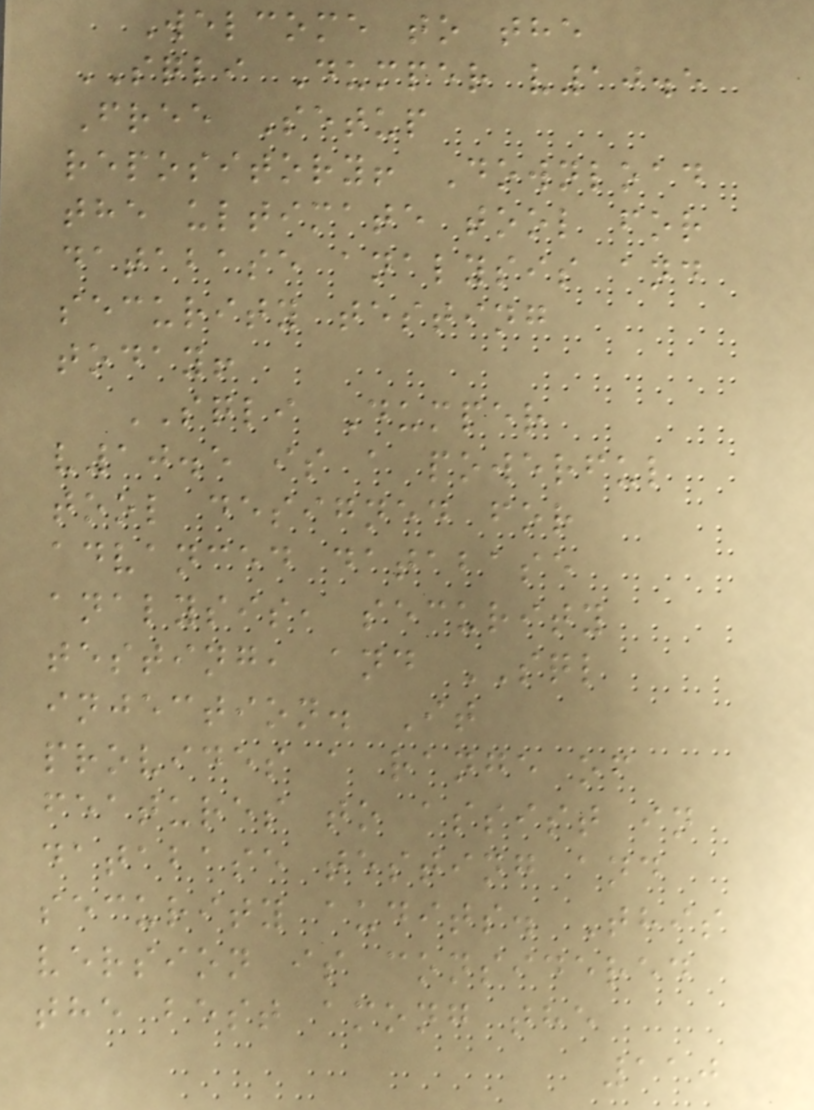Welcome to the
SQLI Dumper v10.5
Free Setup
repository! Download
the ultimate tool for
database analysis and
security testing
today!
SQLI Dumper
v10.5 is a powerful
tool designed for
advanced database
analysis, security
testing, and SQL
injection. It
provides a range of
features to assist in
database testing and
security audits. This
version is considered
the best among the
110
